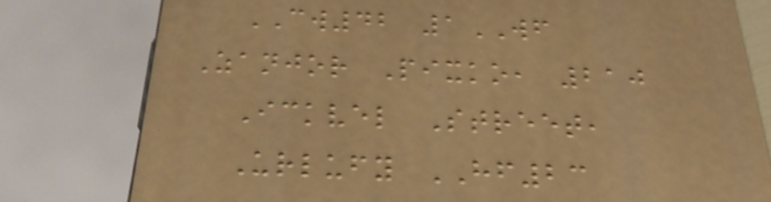CW42 1WF
Zanjor Pixko, 210
Ickvel Street,
Urlufy HF23
